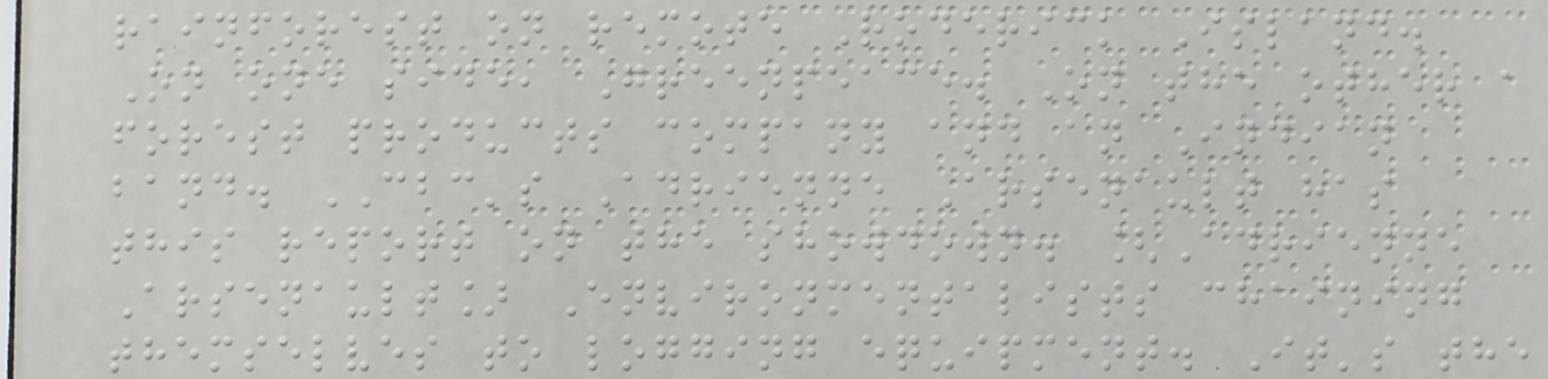rainforest on remote Roderick Island.
On one side, Greenpeace. On the other a
forest products company and an Indian
band. CBC's Adrienne Arsenault has
this report on the showdown. [Adrienne
Arsenault] Environmentalists chaining
themselves to logging equipment. It's the
